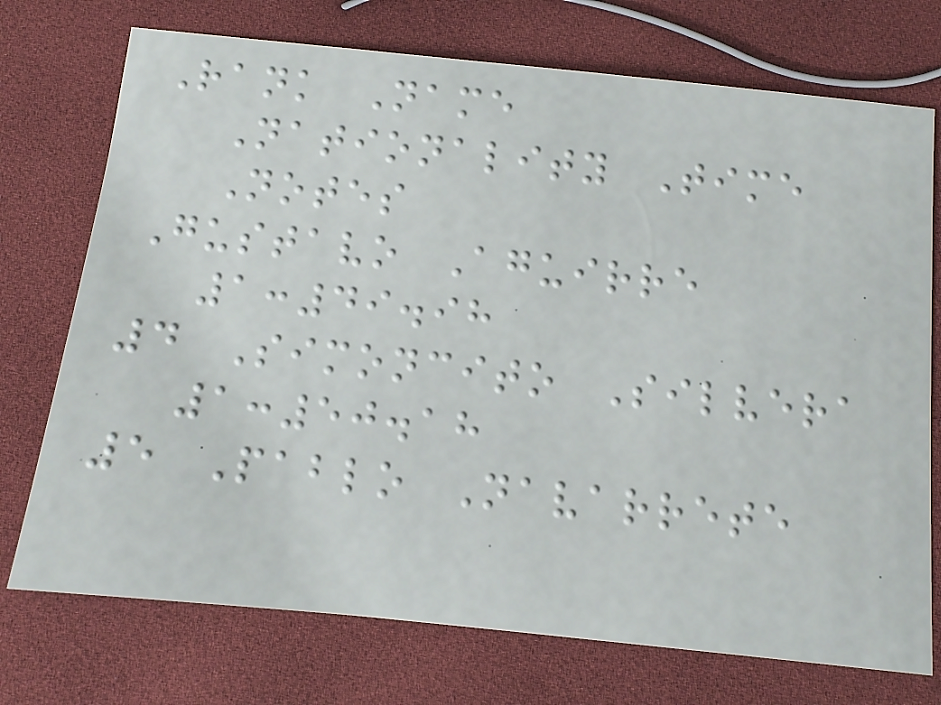Rank Name
Nationality Time
Notes
Gustavo Aguirre
1:49.98
4 Simoncito Silvera
1:50.18
5 Pablo Navarrete
